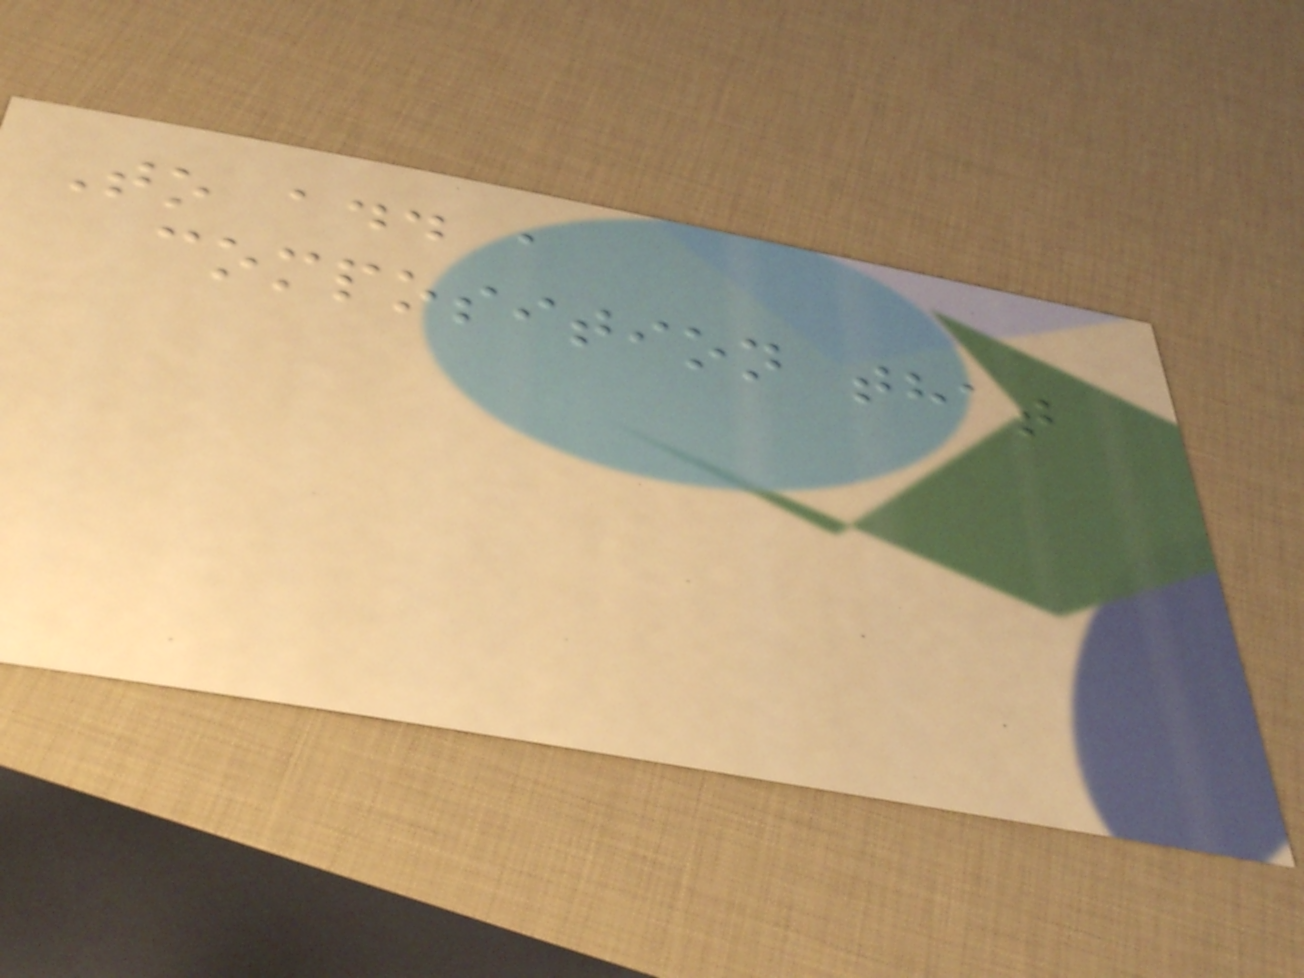To add a
composition that
